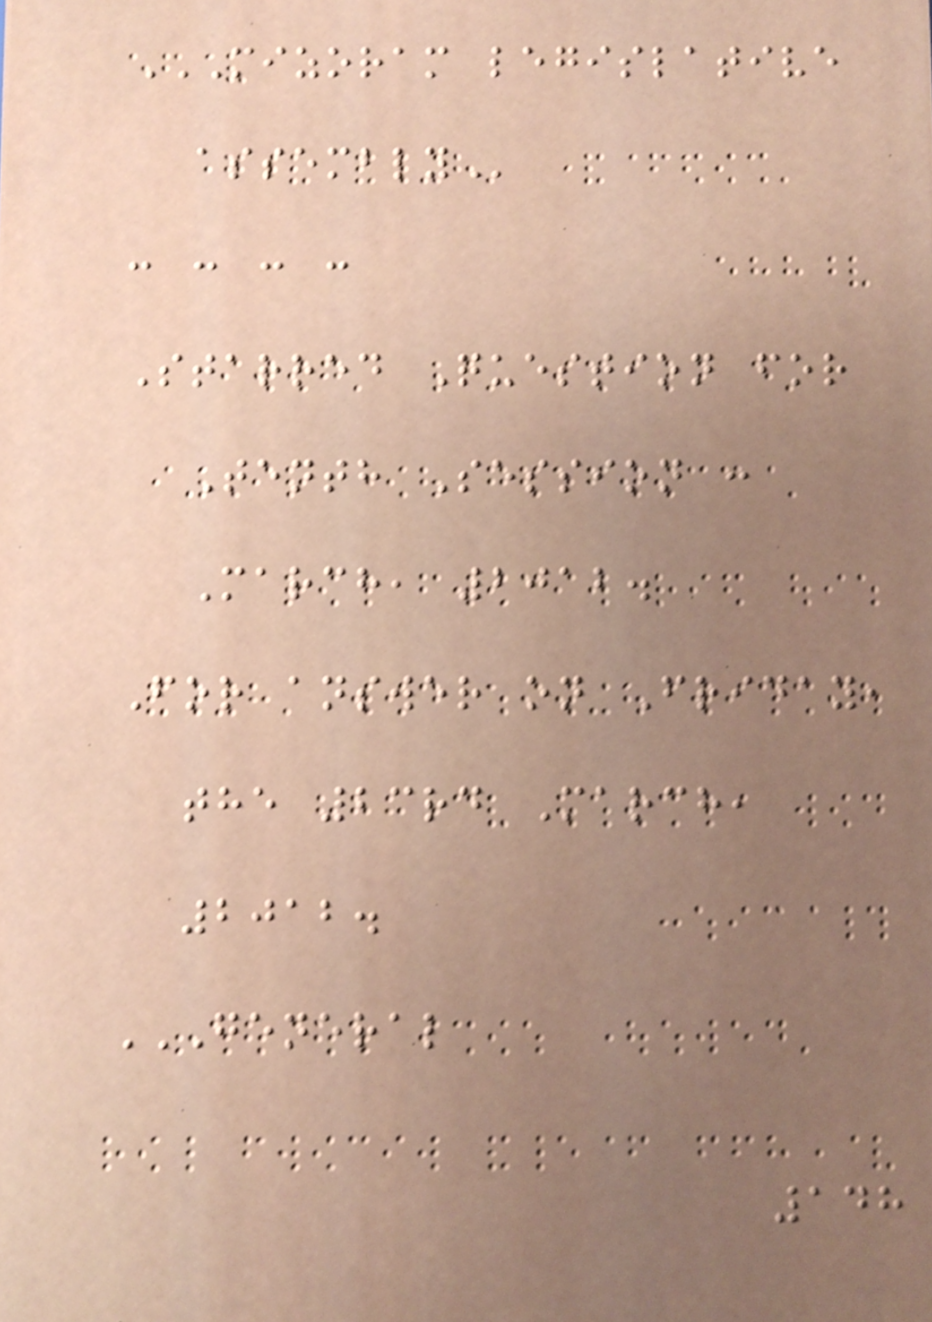MIZORAM LEGISLATIVE
ASSEMBLY
: : : :
Starred Question for
Tenth Session :
March, 2012.
For answer on Friday,
the 23rd March,
2012.
GENERAL
148
